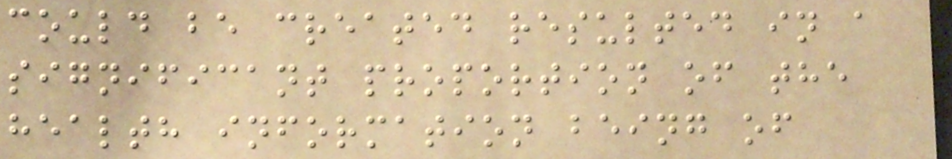could be created resulted in a
significant proportion of the
health information being of
